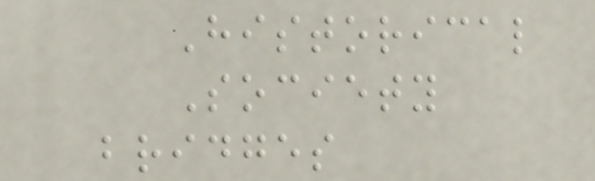Historical
Society
bridges
